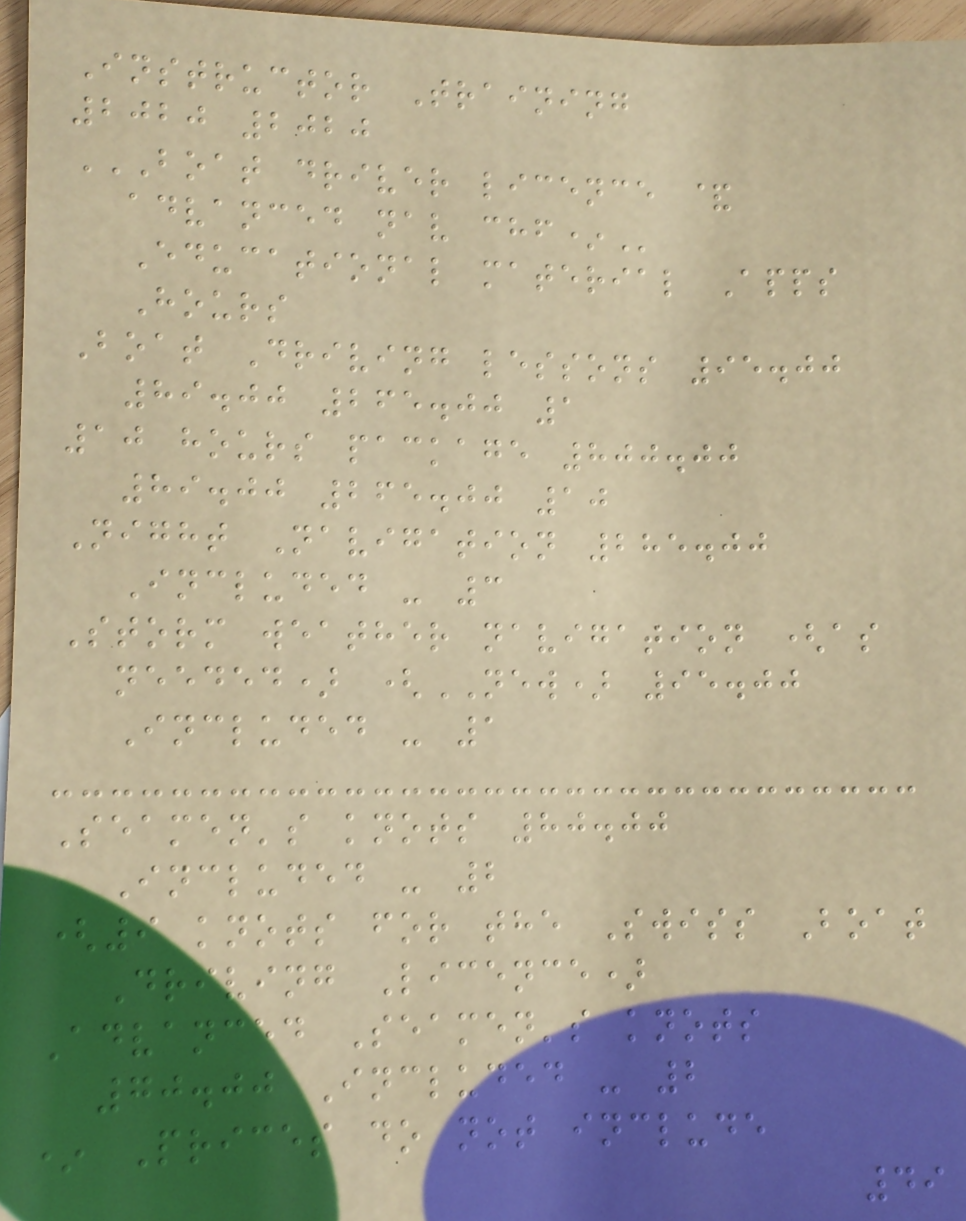Instructor Training
2020 2020
BOAT DRIVER LICENCE &
ADVANCED NAV CHF*
Educational material Apps
Hours
Boat Driving lessons 95.00
89.00 265.00 1
10 hours package 800.00
89.00 265.00 10
Night Navigation 285.00
Included - 3
Storm weather navigation (as
needed) (NEW) 95.00
Included - 1
Seamen's knots 80.00
Included - 2
(9 knots for the Swiss Boat
Driving Licence)
Advanced Seamen's knots
70.00 Included - 2
* Prices do not include
49
